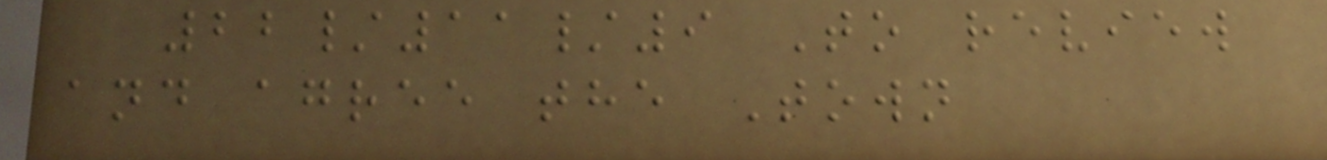22/11/9 To review
and agree the Town
